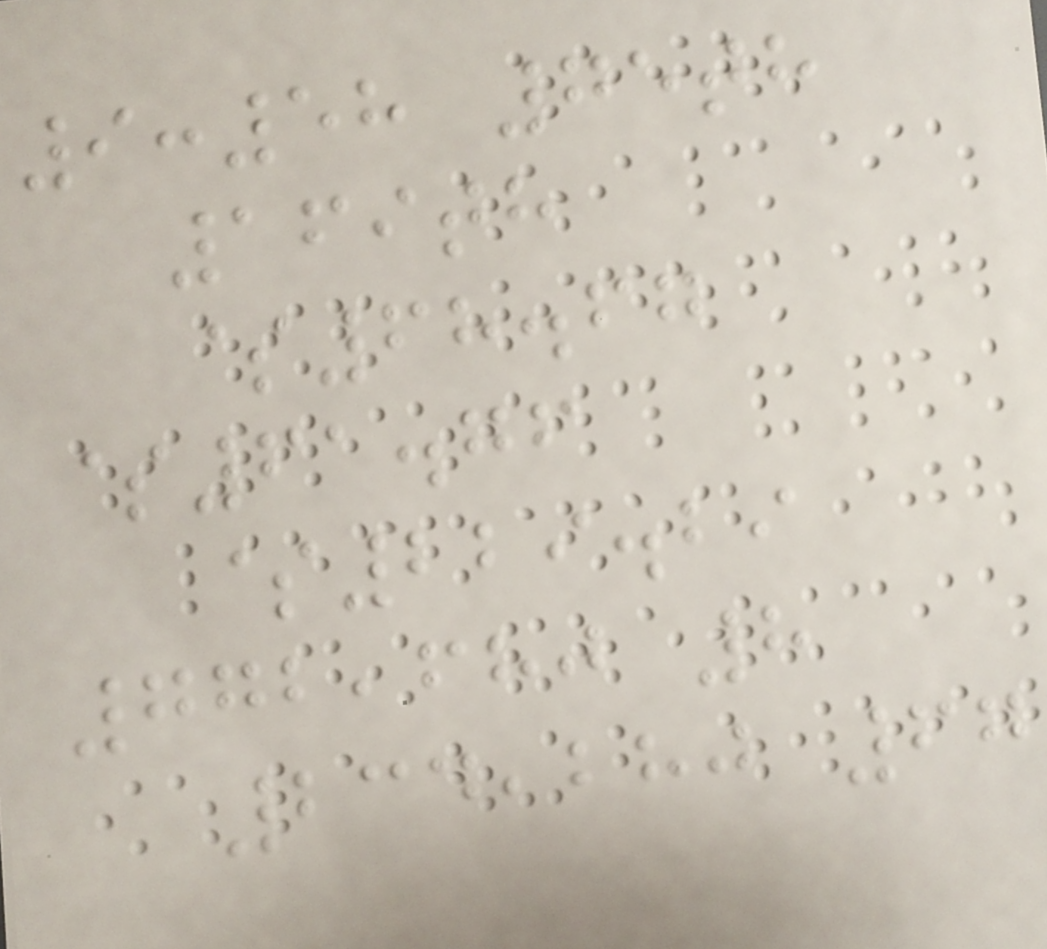9:58 75th
169th
$68.67
$61.76
$229.29
772,680 8
234,280 67
